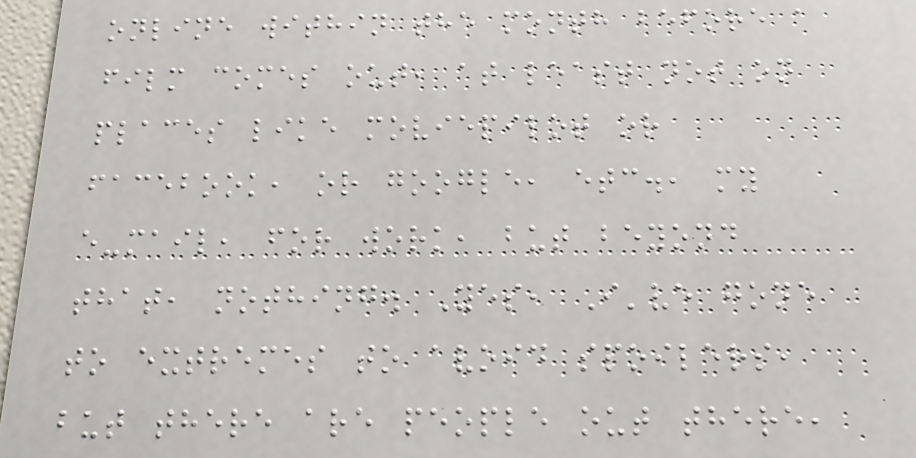online within the month before a
film comes out, at least not on
places like moviepilot or
facebook, or google, etc., my
e-mail, for work, but beyond
that, nothing. Yes, I've gone
to extremes to avoid spoilers,
but there are people out there,
